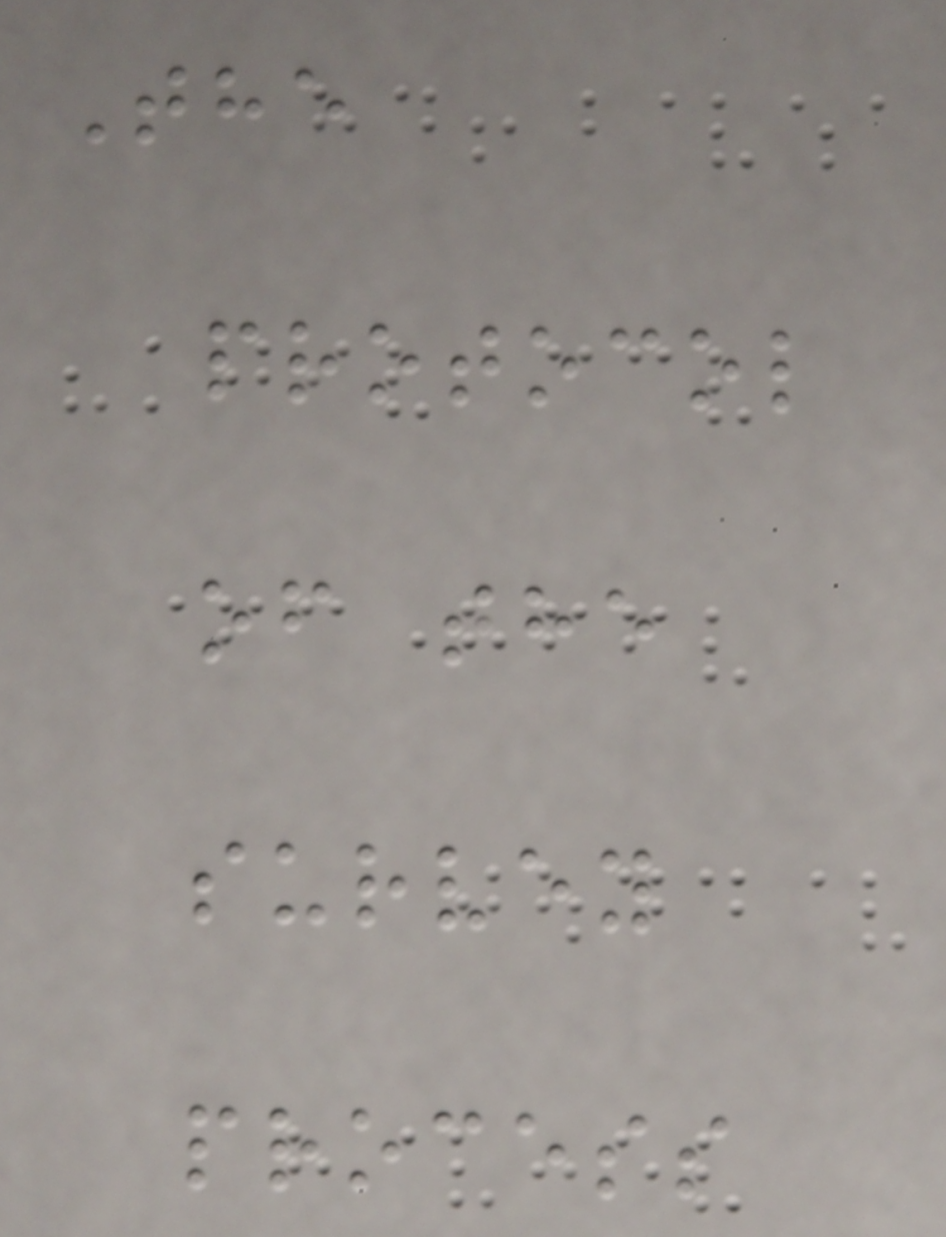The
protocol
of the
survey
process
